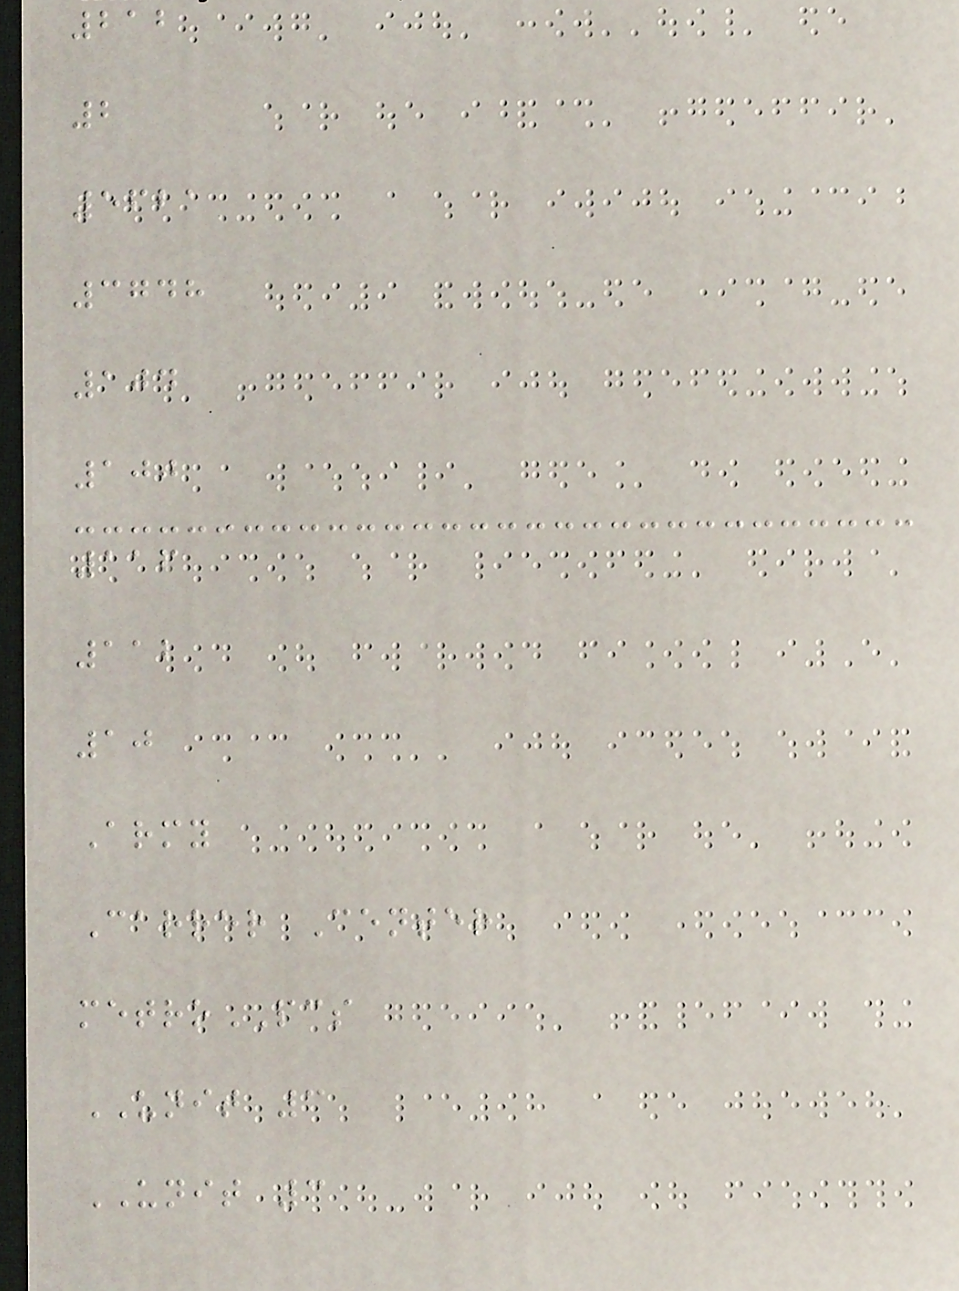212
2
5621
3748
104
100
116
112
10
Army
Carrer Center
metroPCS
UNIT 3
UNIT 3
